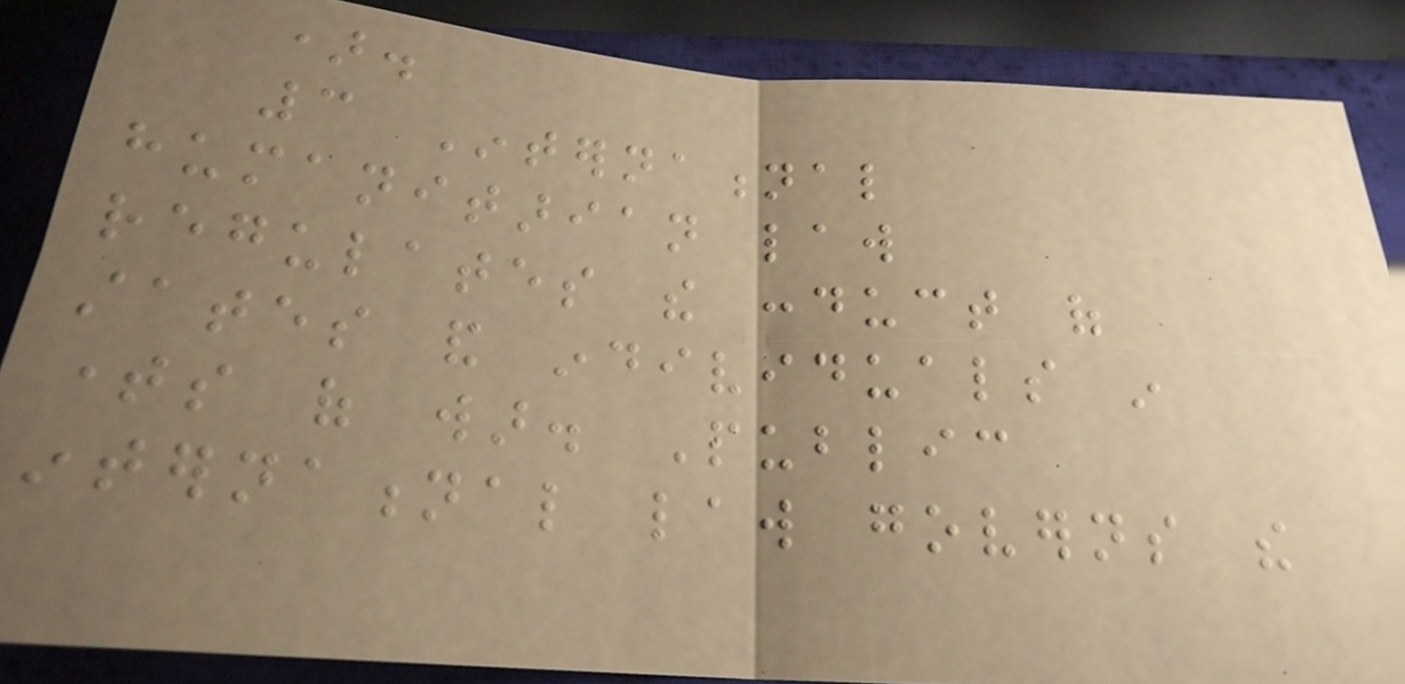).
3 International
humanitarian law
regulates the conduct of
states and individuals in
times of war. Public
international law governs the
